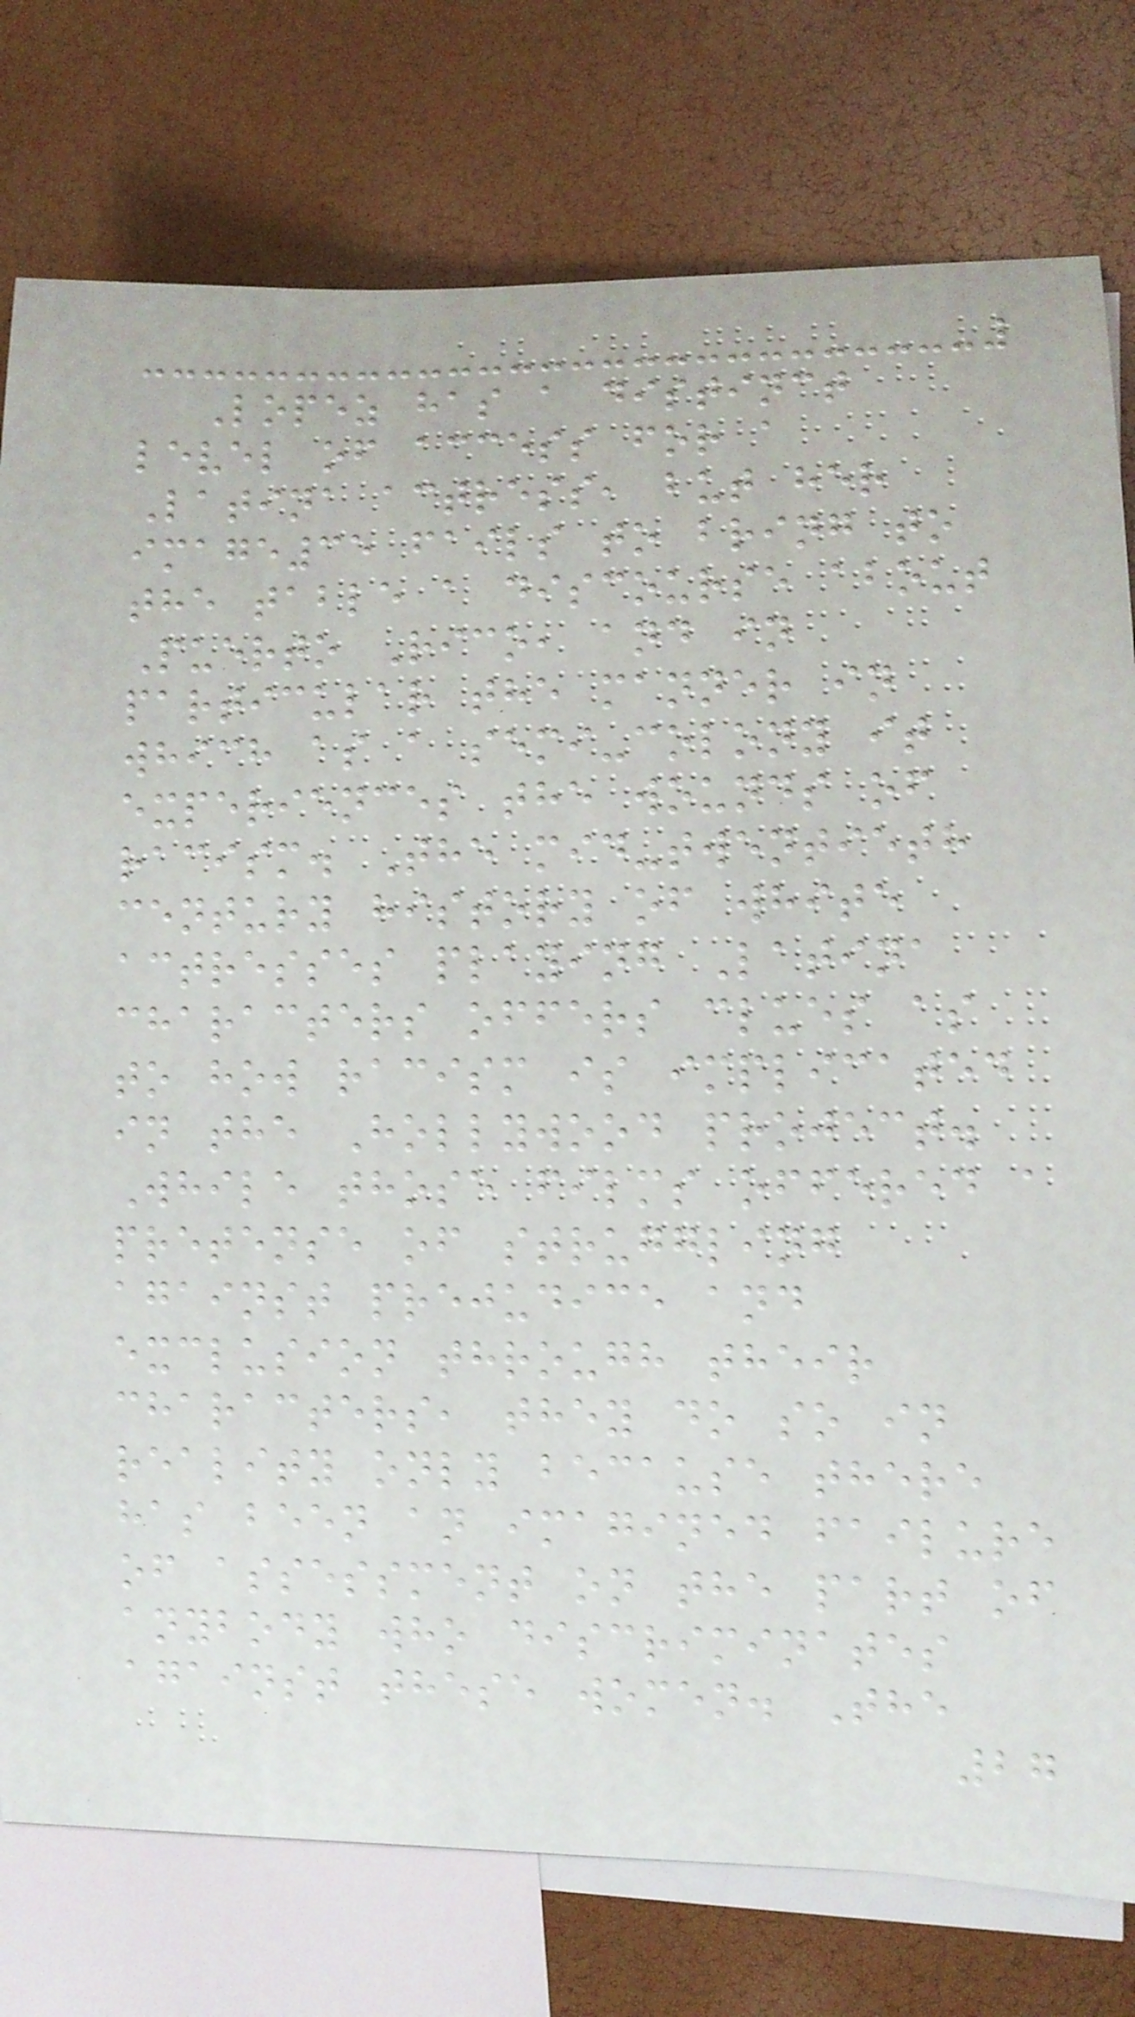Lopez has a distinct
level of access for a
Latina actress, but her
image35 fails to bring to
the table a discourse about
Puerto Rico, and in
particular the manner in
which as a semi-colony it
experiences the wounds of
racism. The mid-twentieth
century history of white
actresses playing Latina
characters offers clues as
to how racism is implicated
in the Hollywood project.
While those films offered a
pretense of struggling
against prejudice and
exclusion through their
characters, they do so in
reality only because there
has been an imagined failure
of assessment on the part of
anybody who discriminates
against these women. The
27
